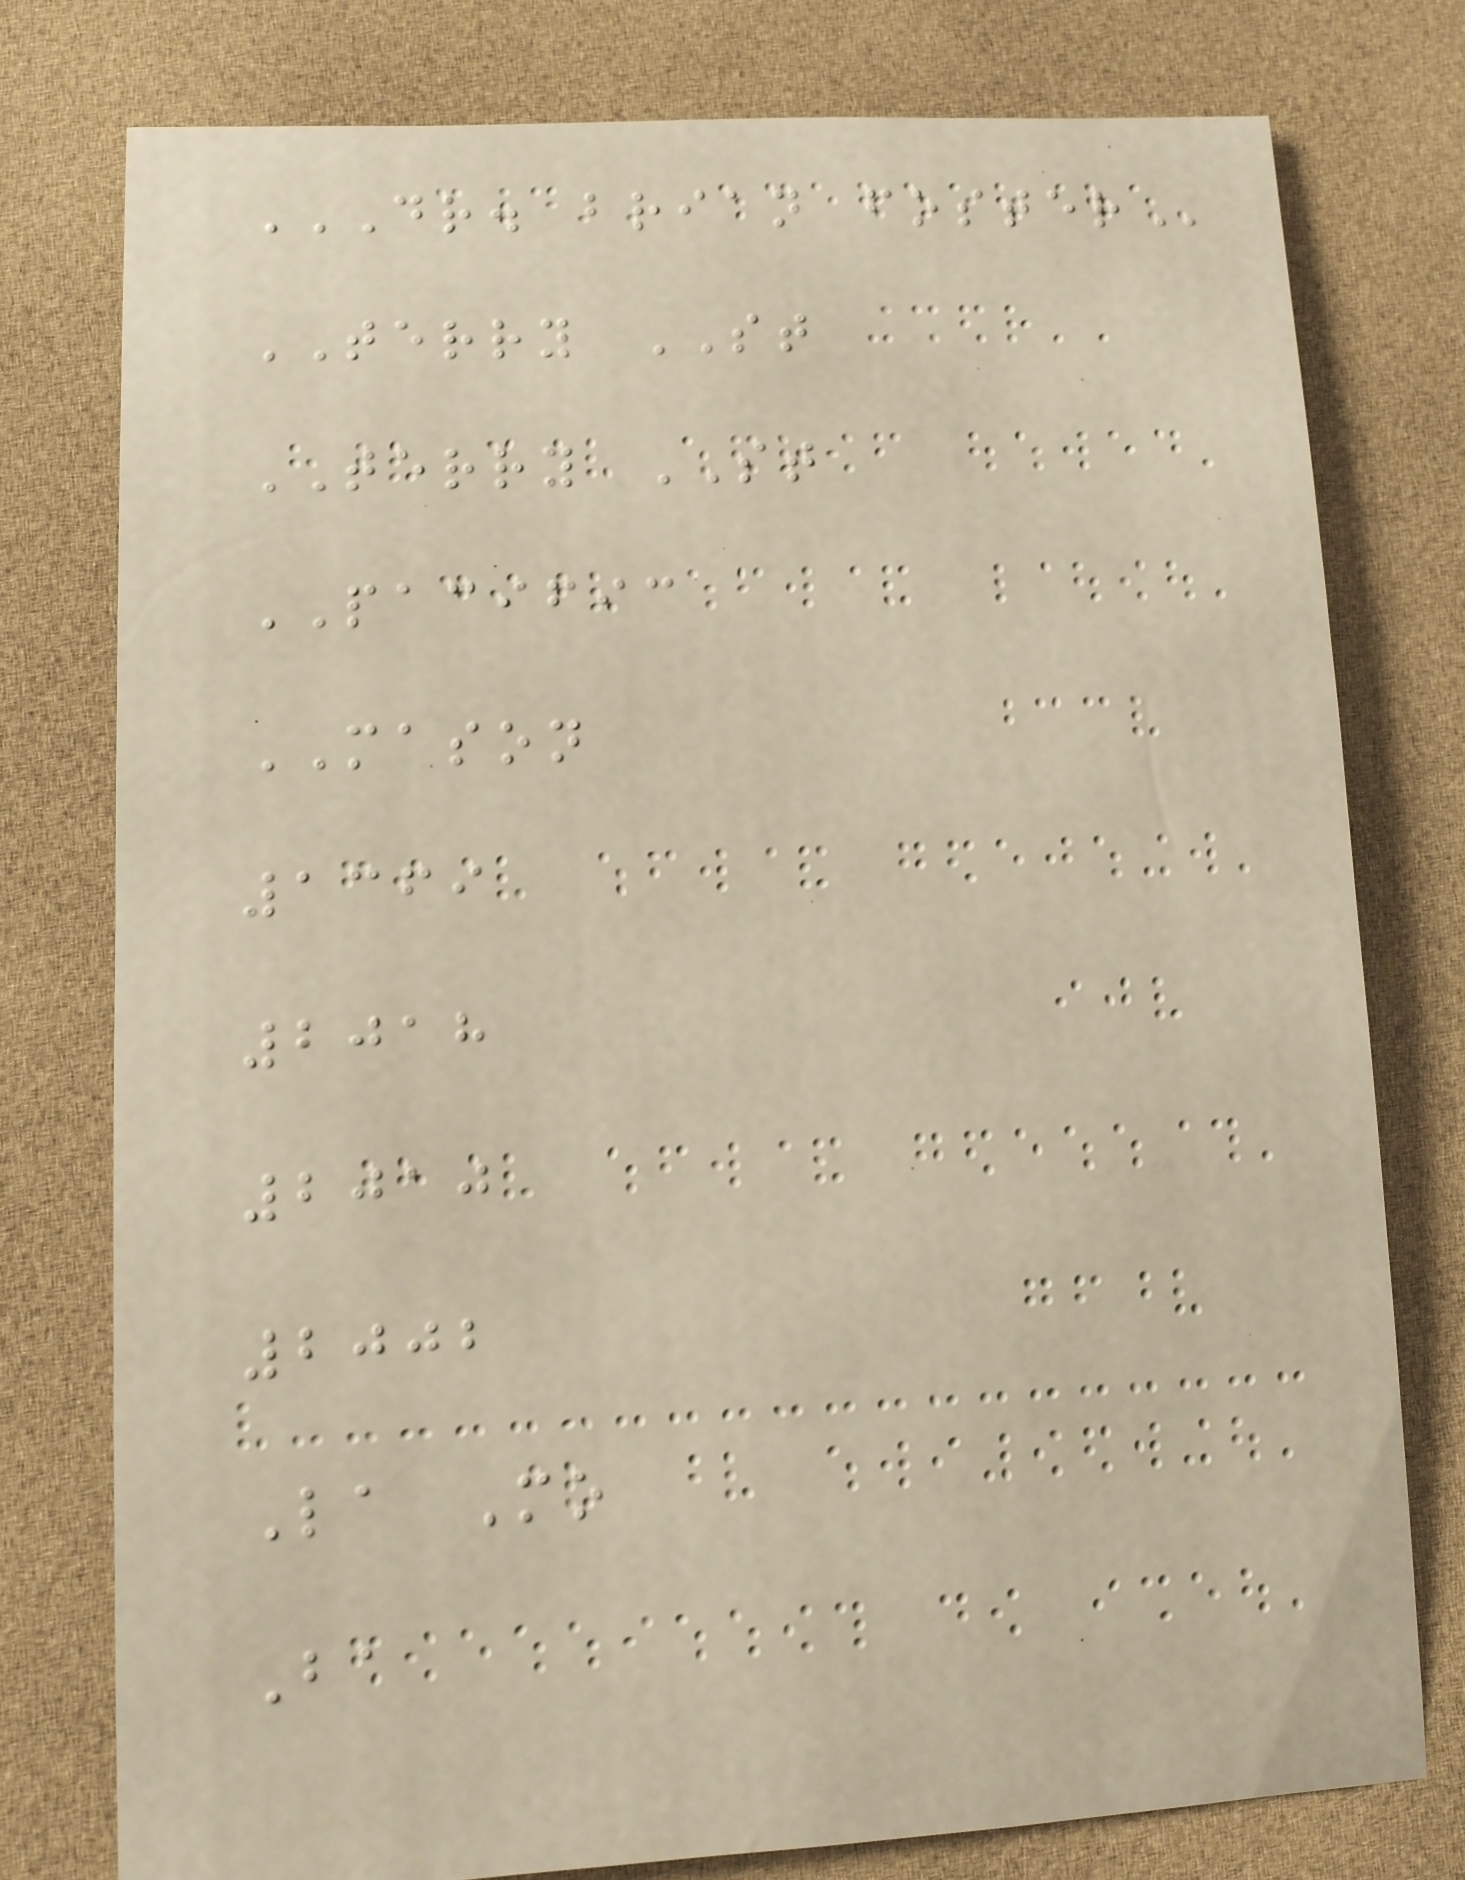DR. BRIAN FOSTER
TERRY ST
TERRY ST
PACIFIC
MASON
1369
2018
2010
2002
La Mo
Ba
